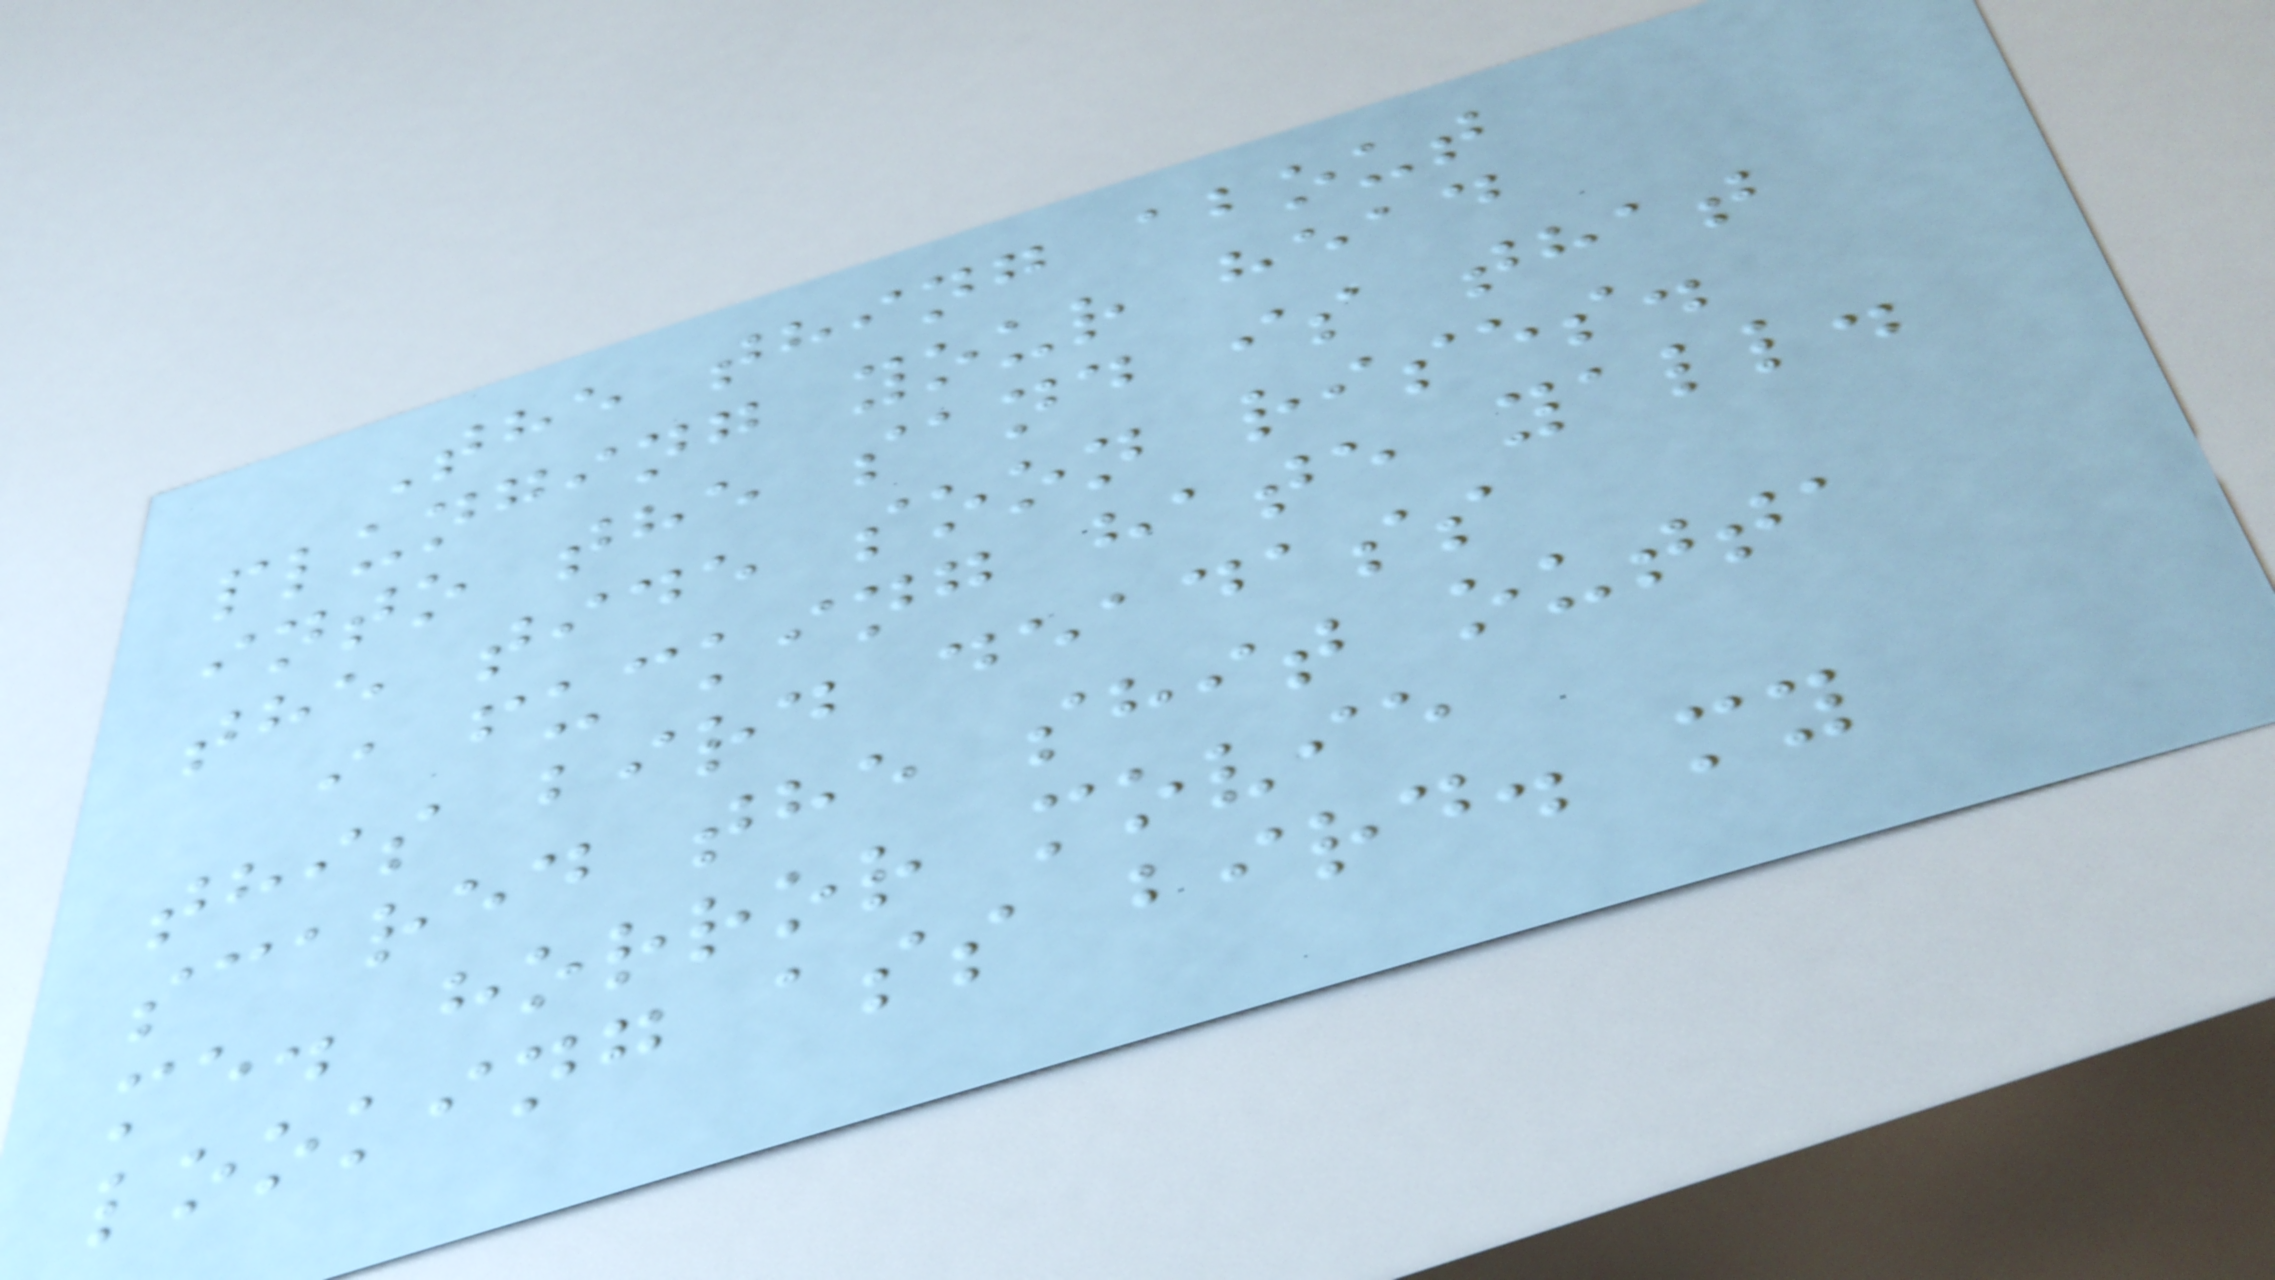The thing about
plunging your head
into the sand is that
the tide soon rises.
i fucking hate yall.
this bird deadass
scared the shit outta
me. horror movie
looking ass bird. my
